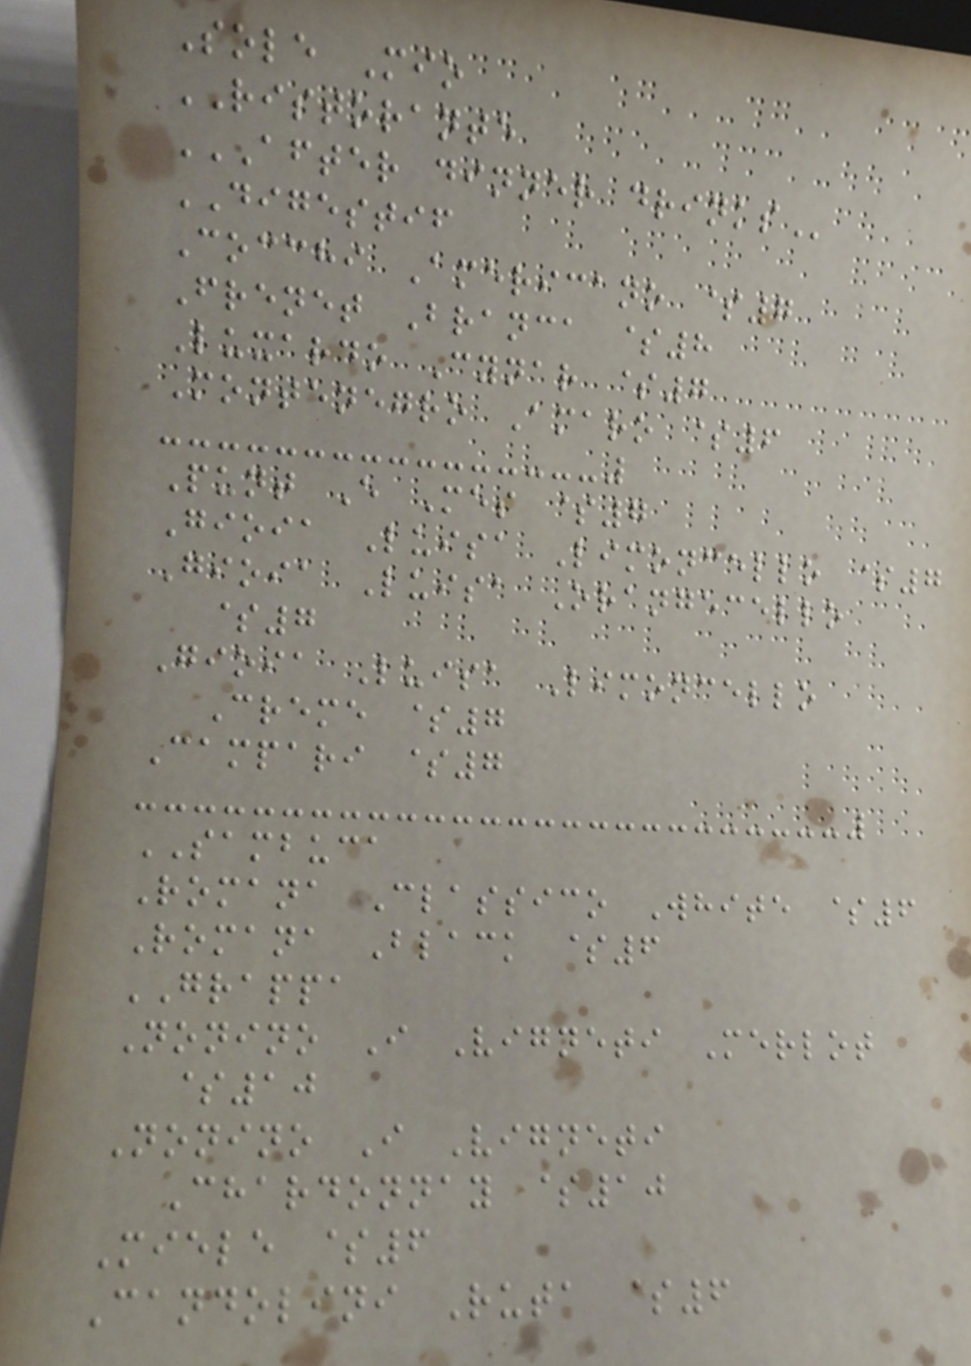Sole Mio
RISTORANTE
AFTER DINNER DRINKS
DIGESTIF
Cocchi Americano $7
Frenet Branca $8
Luxardo Cynar $7
Montenegro Amaro $6
Punt E Mes $7
Gioia Luisa Limoncello $7
Gioia Luisa Orangecello
$7
Gioia Luisa Limoncello
Creme $7
Campari $7
SAMBUCA
Romana Classico White $6
Romana Black $6
GRAPPA
Nonino I Vigneti Merlot
$10
Nonino I Vigneti
Chardonnay $10
Miele $6
Candolini Ruta $6
